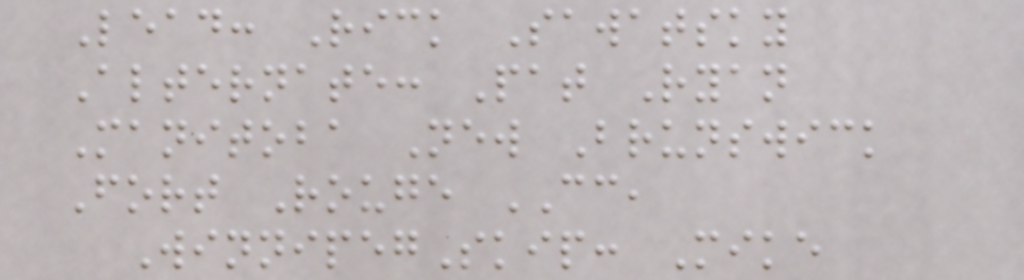Lead: Rick Sawatsky
Alternate: Pat Ryan
Manitoba New Brunswick
Fort Rouge CC,
WinnipegSkip: Mike
